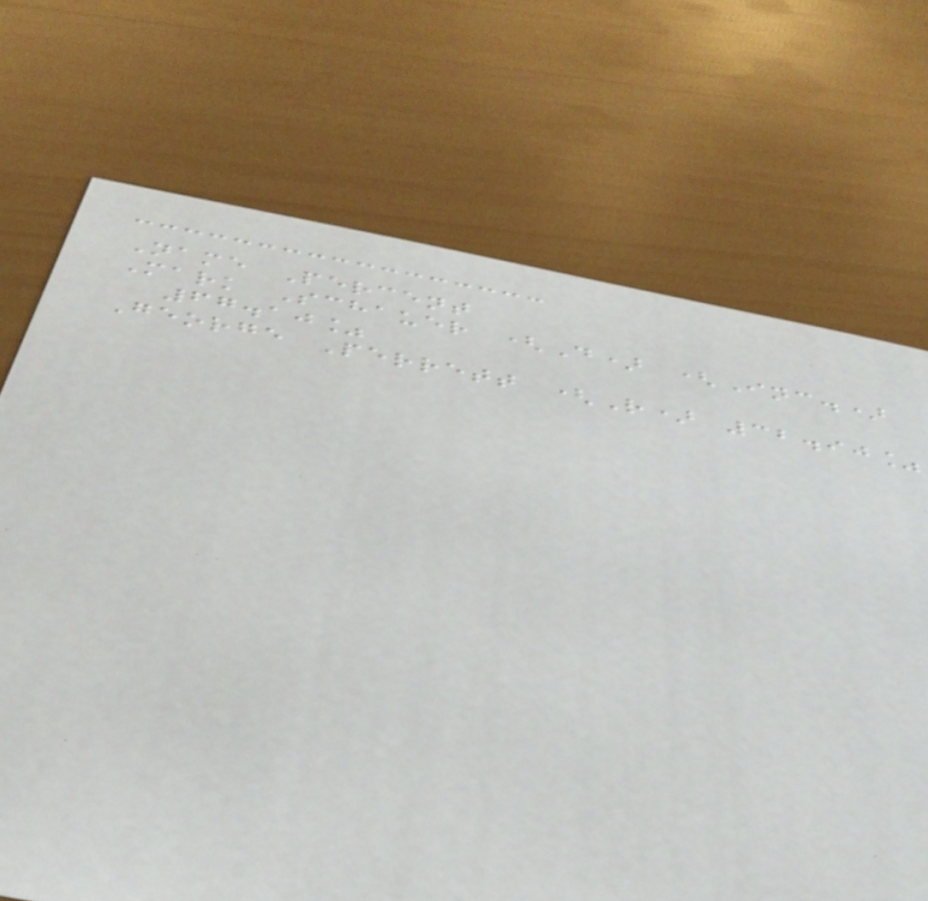Name Percent
Mark Schauer (D) (Inc.)
67.10%
George Perrett (R) 32.90%
